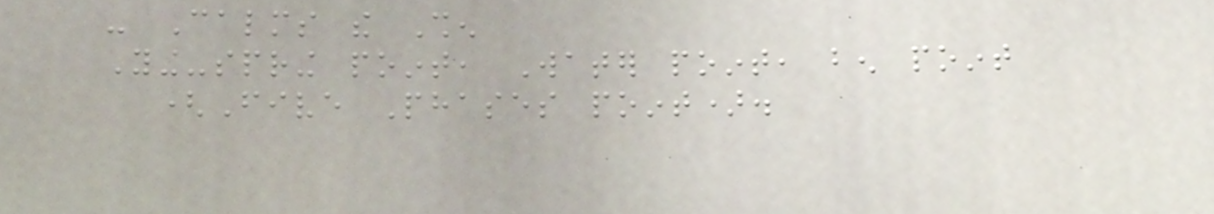- Calms the Shen
Ying-spring point, Water point, ben point
(Five Phases point).
